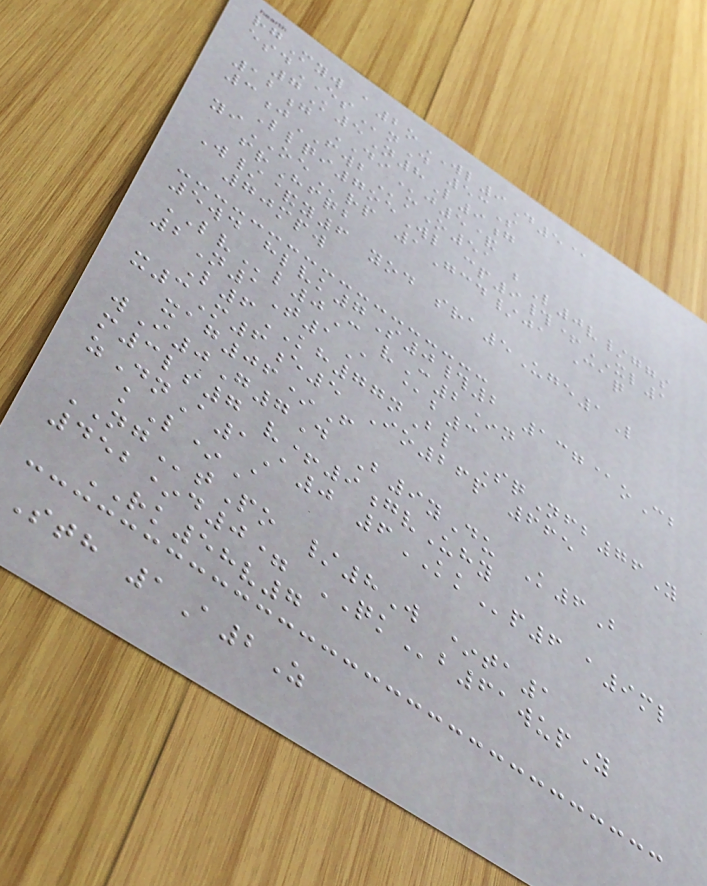rgMyw a2oWL9D5@
esdESnD 53S
7K5N8L9g
12g DIj5&
3jFWBmO51 bL0v/ggs
Llqi7oeWl cp9#+XL1
yiOErp 1Gcd/ja Caq
frHfqb
W/&y6 yod sra5Uge1L
70mpw
5wd hlvk7S0#2 137@oCb
LVl0C vC2*n
2N1T1A @b3
L6KH77nBl SqNfb76Y
x3M6e5 Io26p 665
xag06*F
wI0G7D B9yDu K6B
m3ls7 v+9gvUhy
zDnA1A0 6KKp6 a9ml
kL*A
NGtPo /8W *ta1
452*d0= QKb61wupY
RK58v7
Sth 1A2Z
